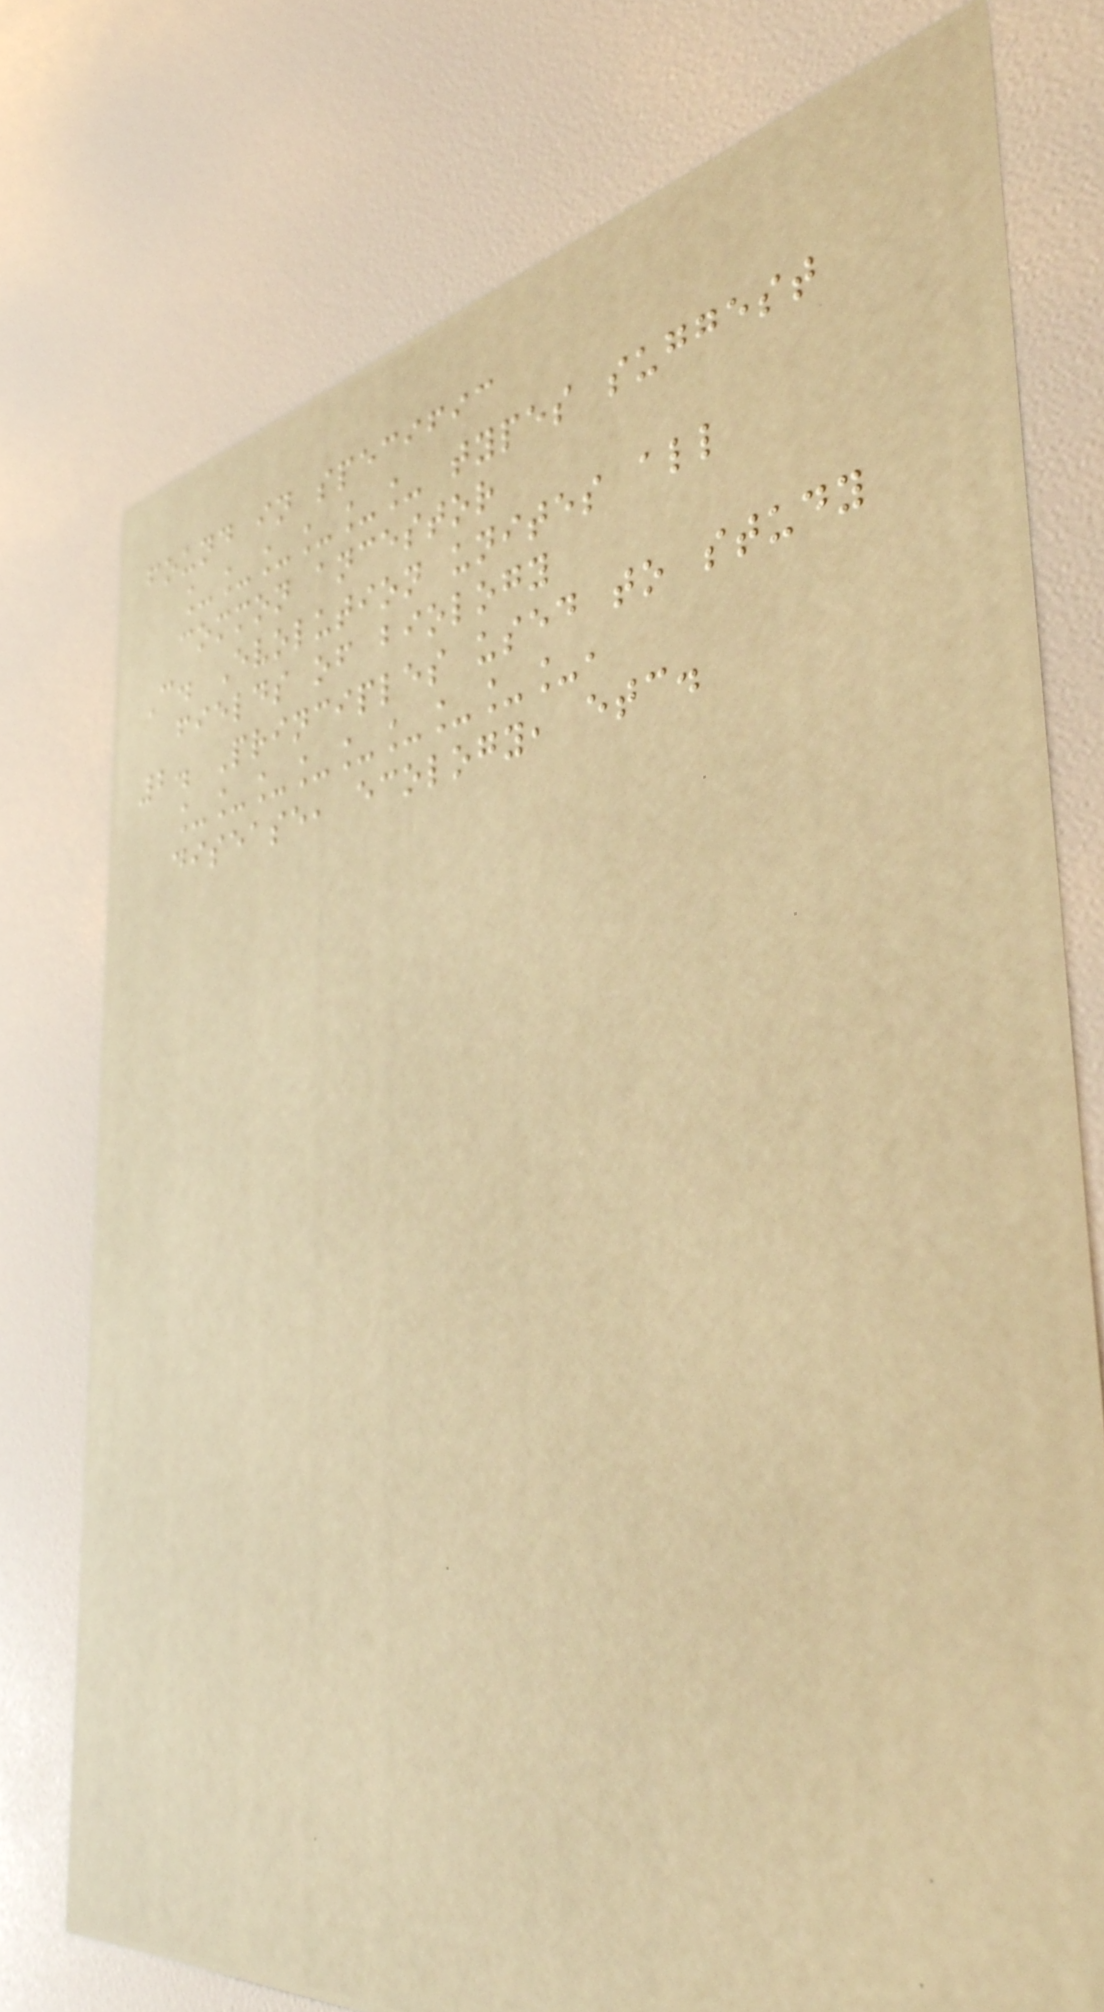found in specific
______ types suggest
common ancestor
C. Evolution unites all
fields of biology
2. Principles used to study
_________,
disease, ecology, etc.
